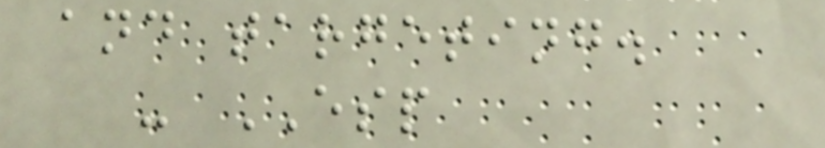and targeting.
- ESP
